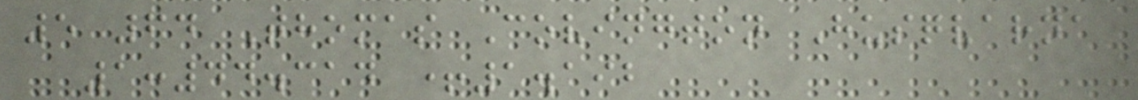5 64 Thomas Covington Husqvarna
1:44.314 +1.192
